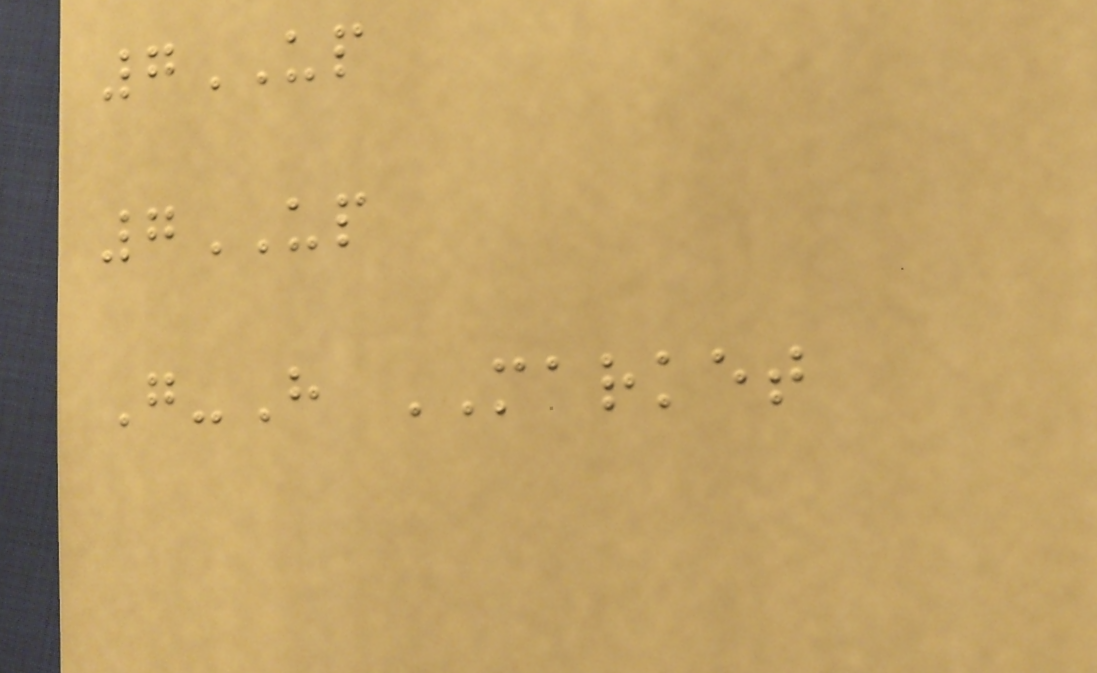7UP
7UP
G-H MARKET
